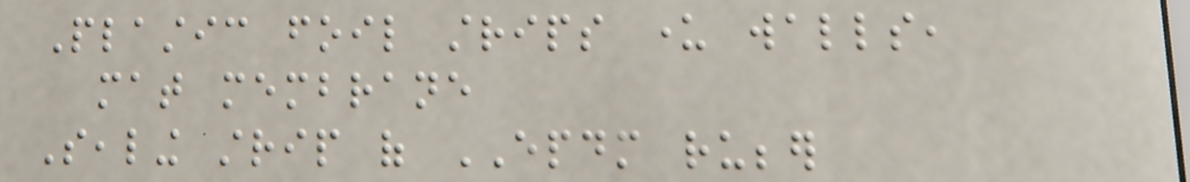Plastic foil strips under walls,
mat membrane
Sealing strip of EPDM rubber
